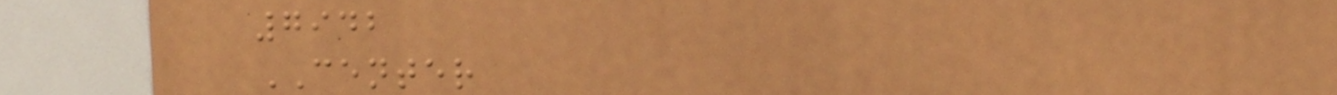7942
CENTER
